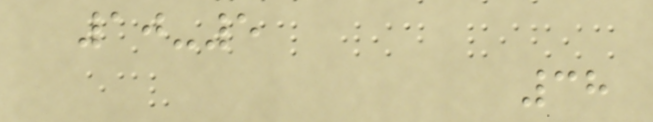10-5
38
